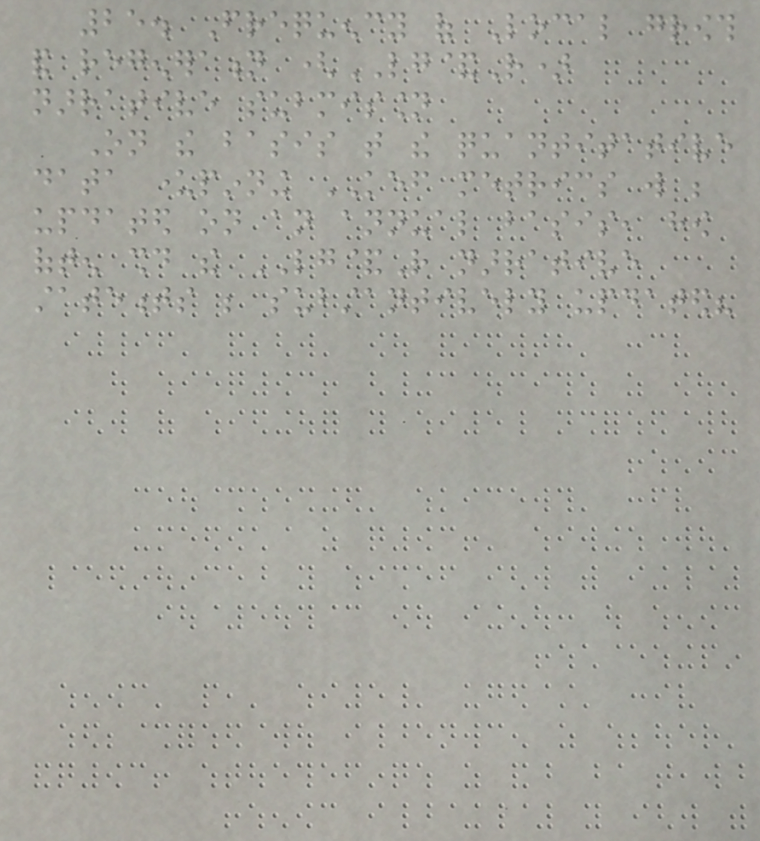25. Frequency of Local growth
and regeneration (LG&R)
narrative submission
On the basis that the quantitative
data underpinning KEF metrics will be
updated on an annual basis, how
often should the LG&R narrative
statements be substantively updated?
